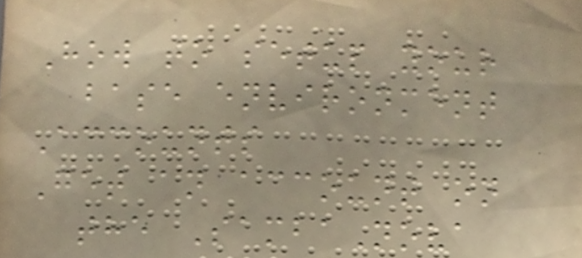How to setup your
base environment
Accounts
Get an account on
the SambaNova
